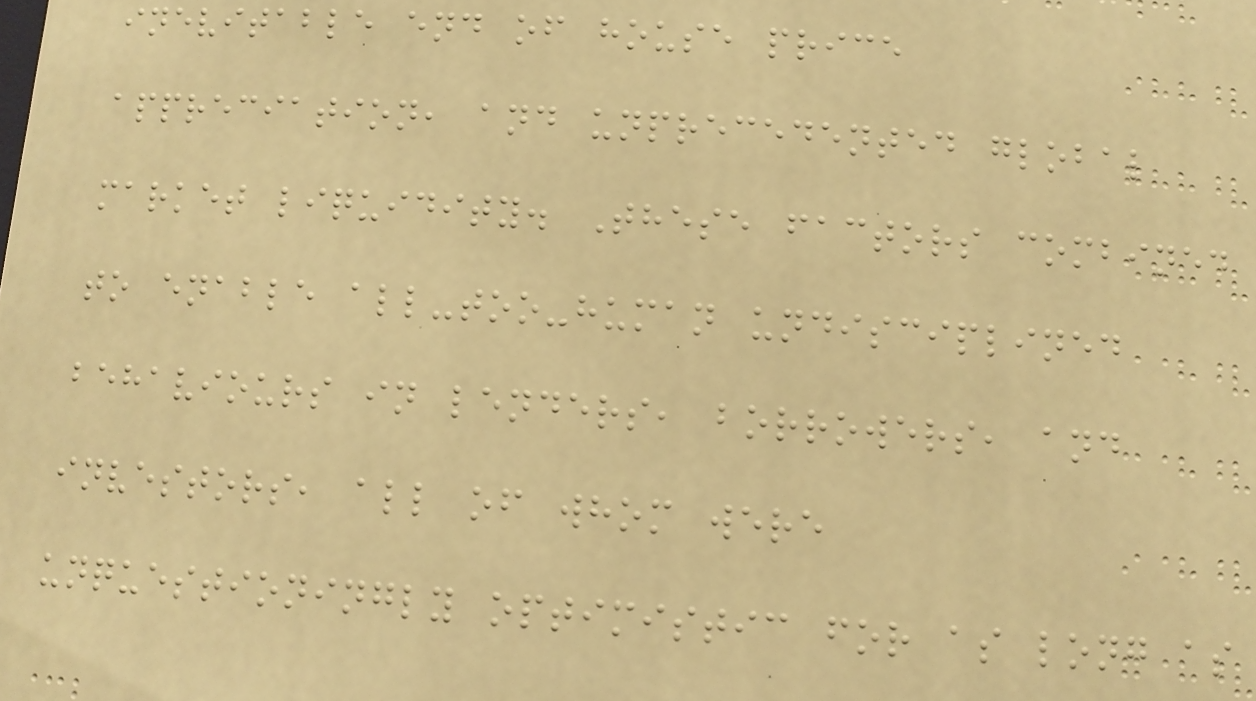inevitable end of house price
appreciation, and unprecedented global
market liquidity. These factors combined
to enable all-too-human undisciplined
behaviours in lenders, borrowers, and
investors, all of whom were
unquestioningly optimistic for as long as
